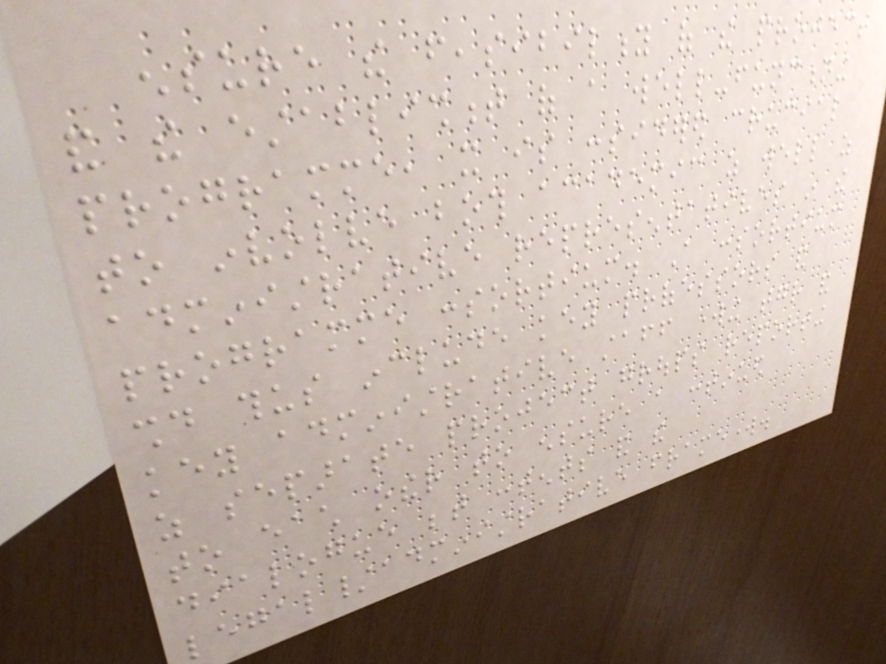ensure the feasibility of the project
and the establishment of a well-functioning
programme, it is considered crucial
to involve both academic as well as
administrative representatives in the
programme consortium. A consortium
should thus include key professors and
key administrative staff working together and
as separate project groups reporting
to each other to ensure a continued
dialogue between contents and the
legal/administrative framework.
